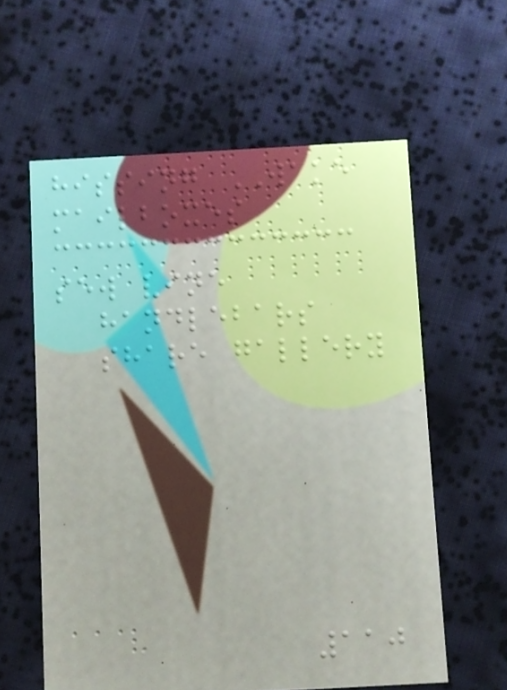hissing WAKE
mailboxes
sew vine
handlebars
share gallery
110
